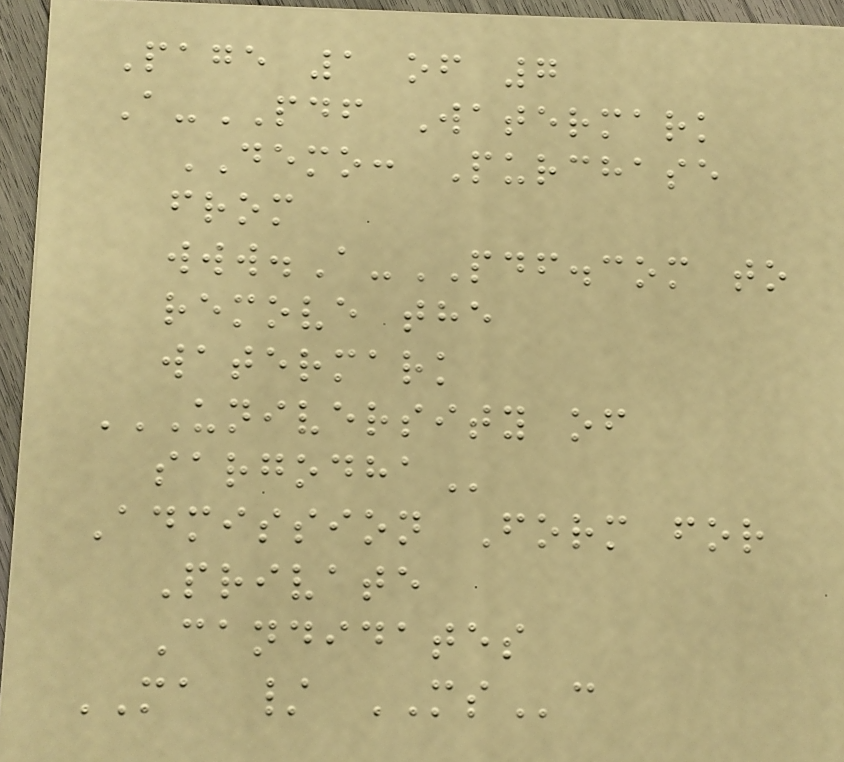Page 1 of 7
A-PDF Watermark
DEMO: Purchase
from
www.A-PDF.com to
remove the
watermark
UNIVERSITY OF
SARGODHA
Admission Form for
Private
Candidates
MA / MSc
